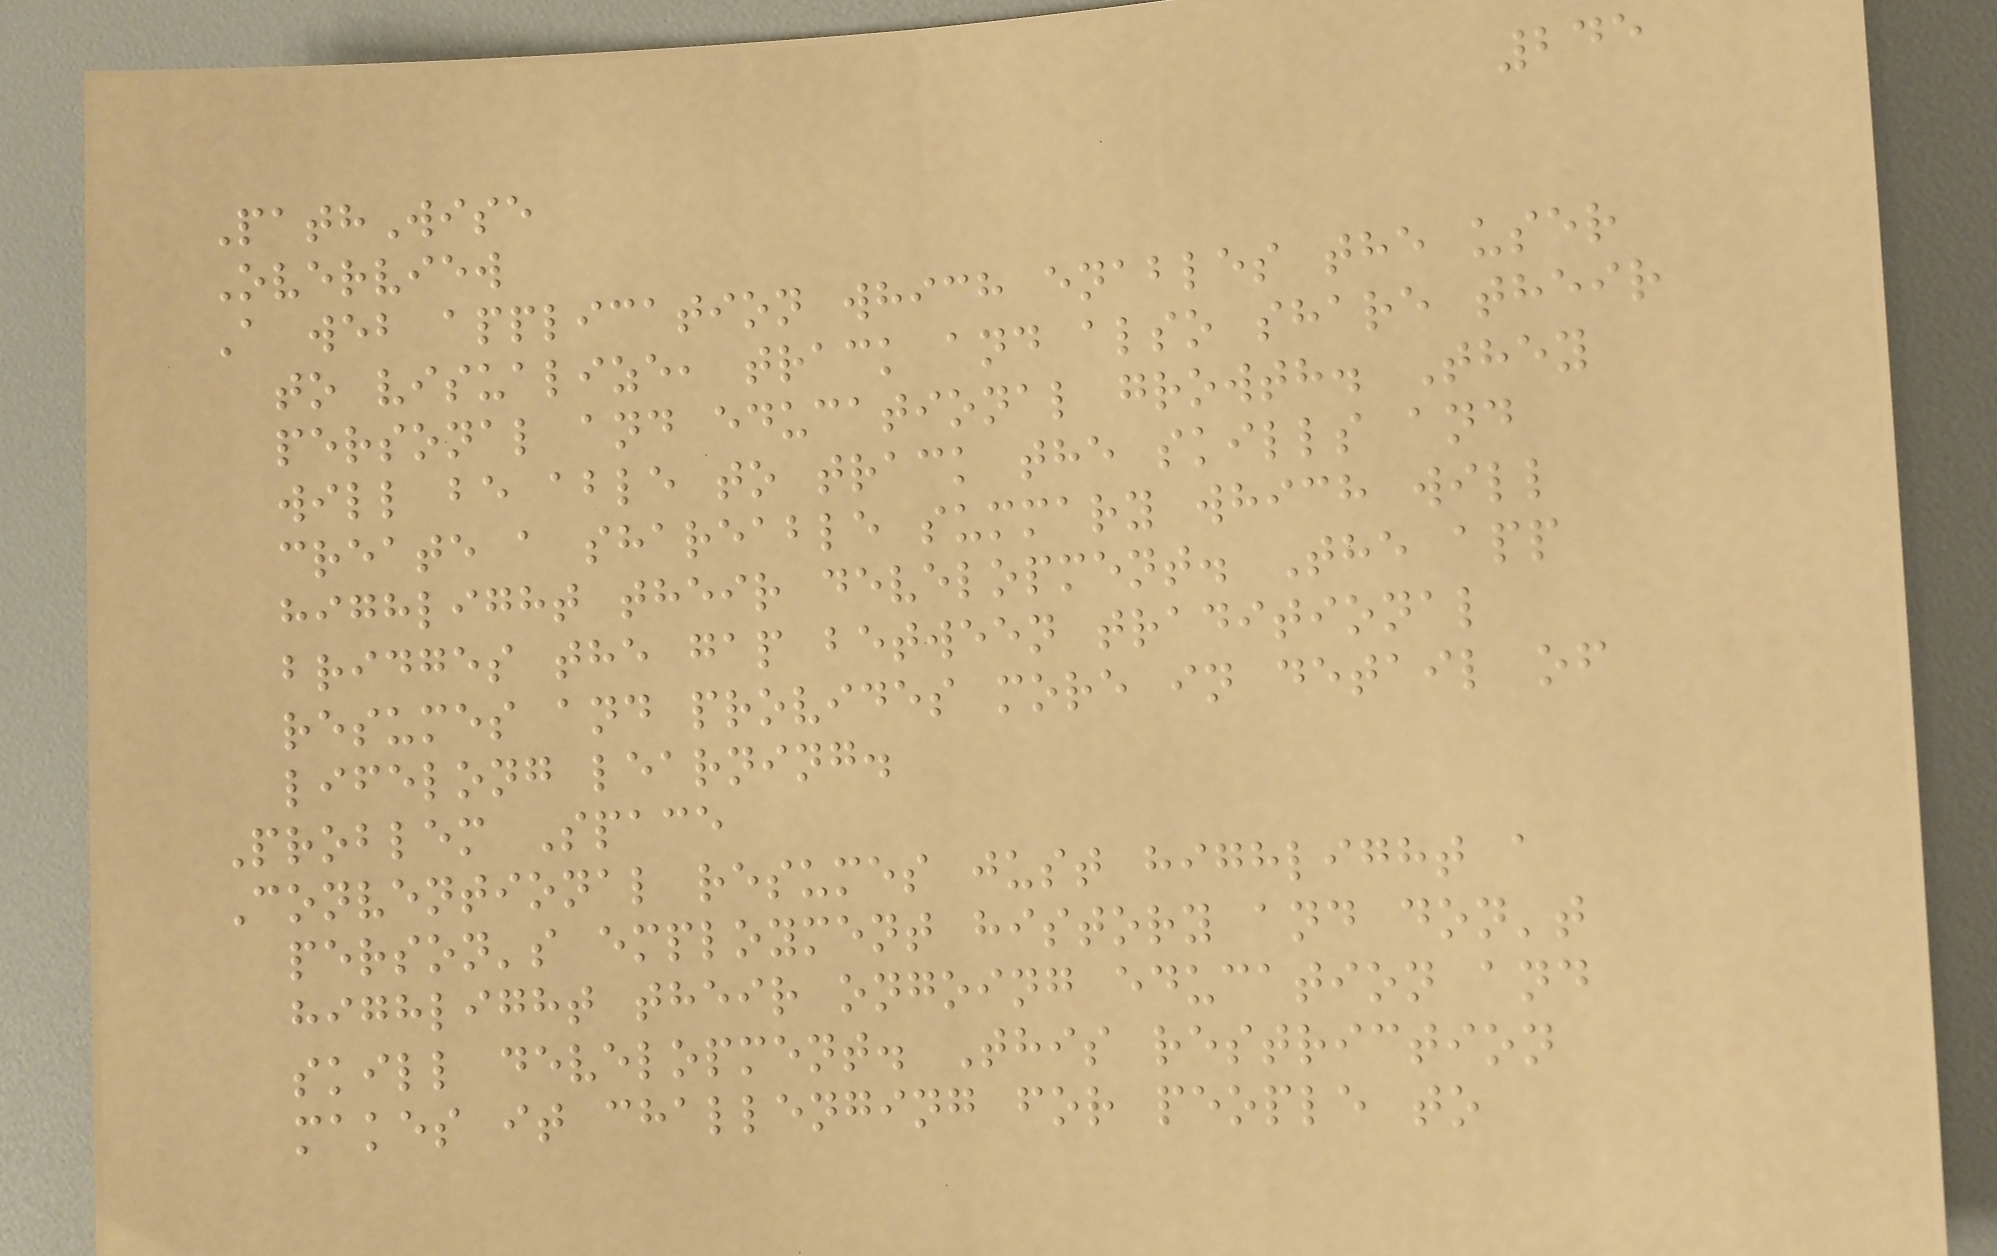245
PathWise
Overview
A web application which enables the user
to visualize, track and also share their
personal and educational growth. They
will be able to track the skills and
create a shareable summary which will
highlight their development. The app
bridges the gap between traditional
resumes and provides more in detail of
lifelong learning.
Problem Space
Conventional resumes just highlight a
person's employment history and don't
highlight their ongoing education and
skill development. This restriction
makes it challenging for people to
